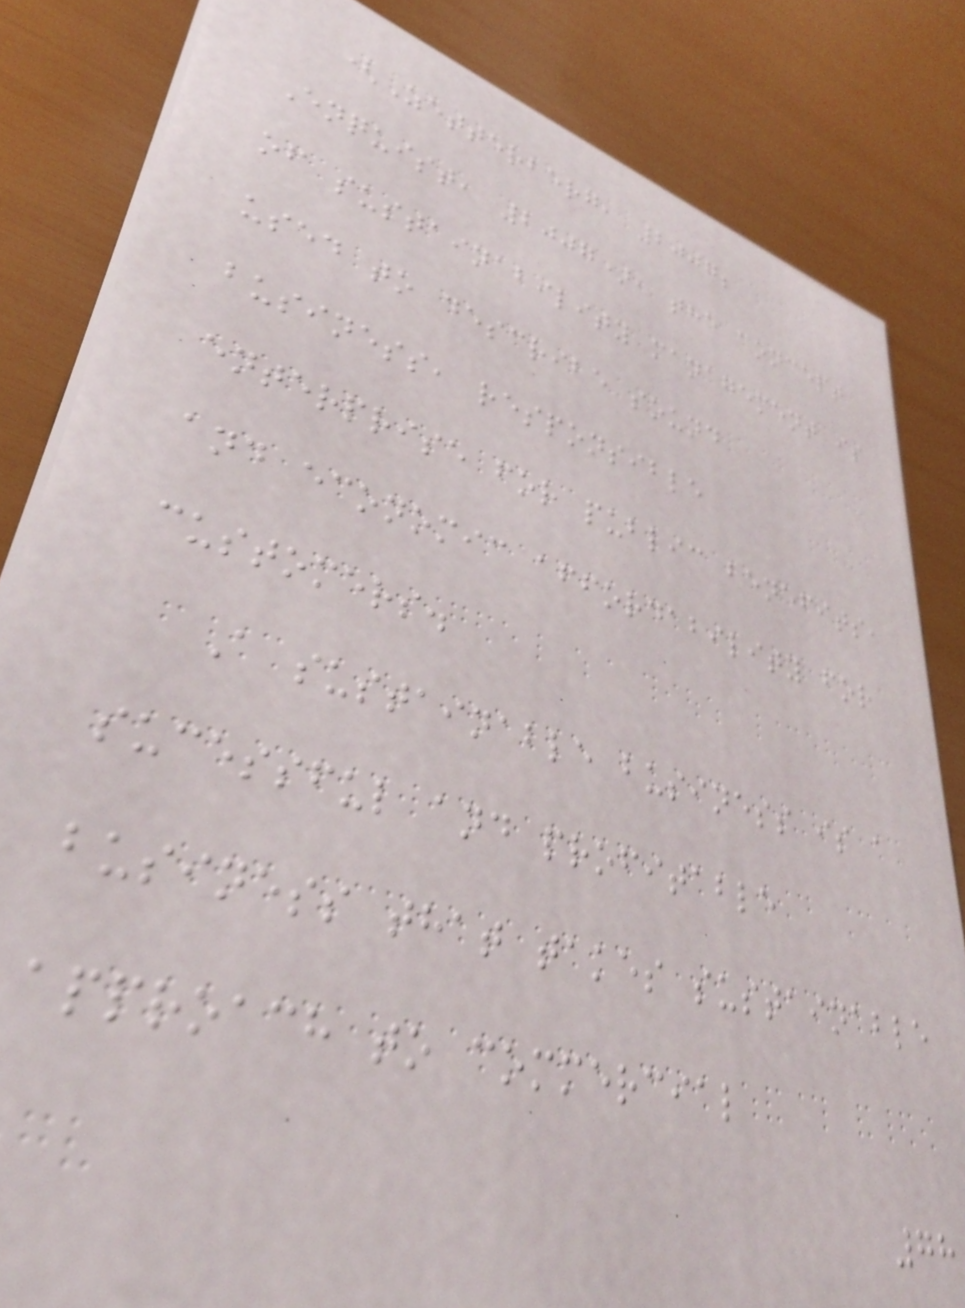(Zetterberg, 2007;
Enquist, 2007), the concept
of sustainability management is
used to describe sound
business, responsible
enterprise for public benefits,
and economic affordability for
customers.
A sustainable business is a
sucessful and profitable
business that takes sustainable
approach to commercial
78
